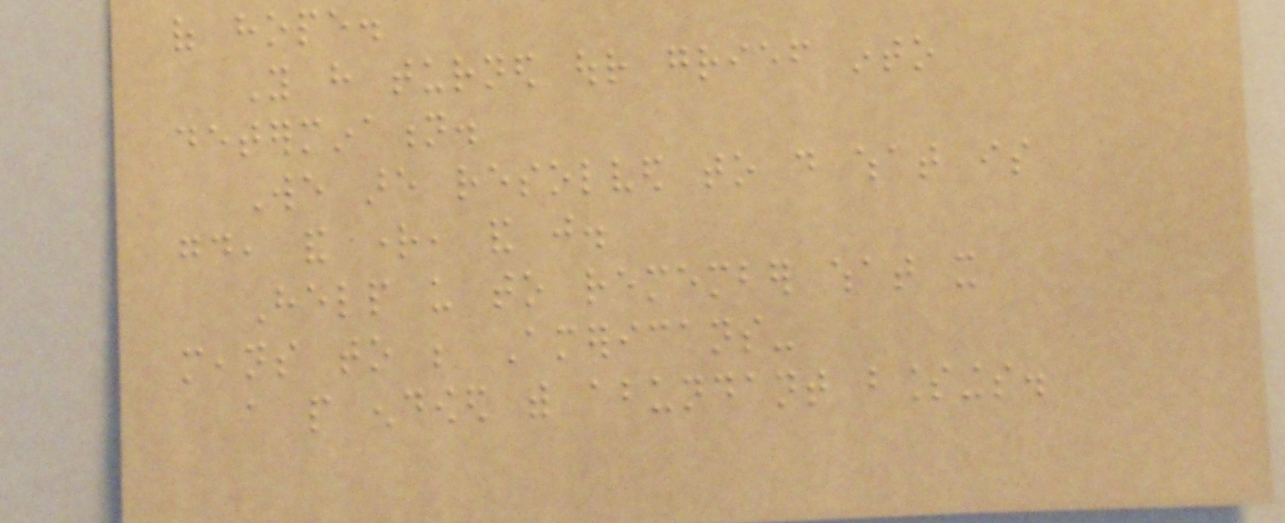of hope.
You have turned our grief into
determination.
We are resolved to do what is
good, and right, and just.
Help us to remember what it
means to be Americans-
a people endowed with abundant blessings.
